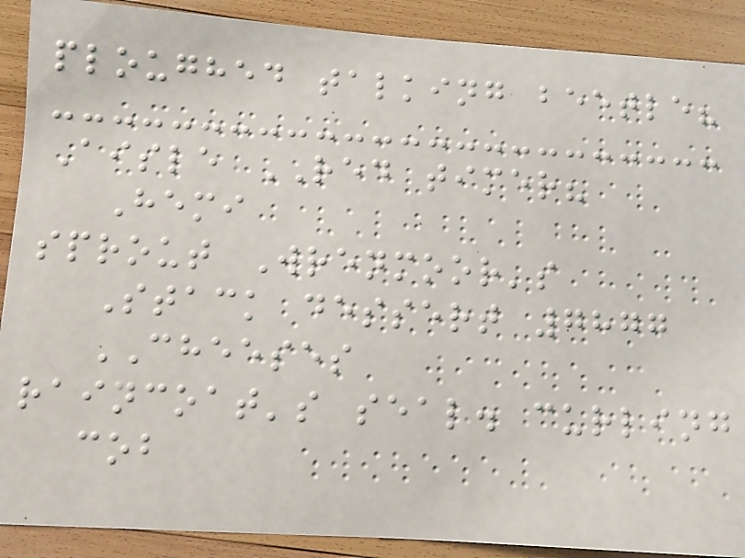ploughed talking beetle?
Aisle RED timer?
Hemi
sprout Wrenmoor's
Stack dessert 7877
CHEESES
raincoat's seal. curling
cob
